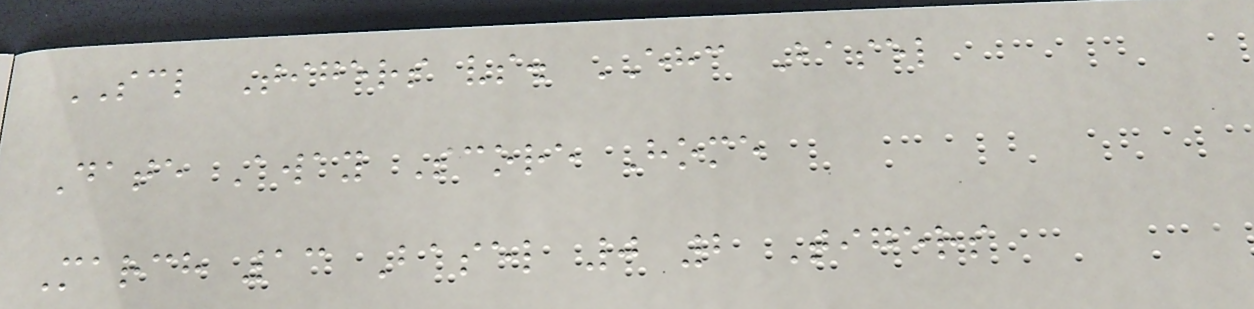SCL Tigers vs. EHC Basel
Date Away Score Home
March 13 Basel 0 2 Tigers
